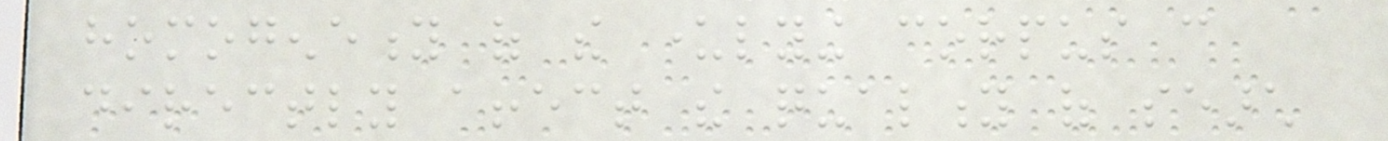homogeneity of the underlying corpus can
directly affect the quality of search
